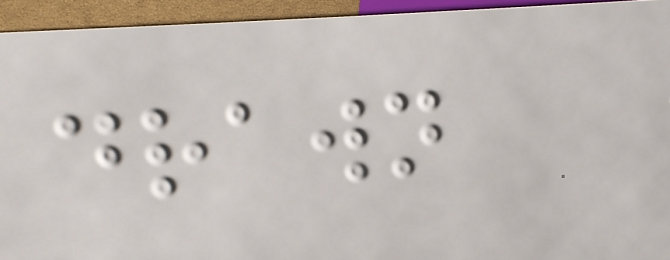drawn
